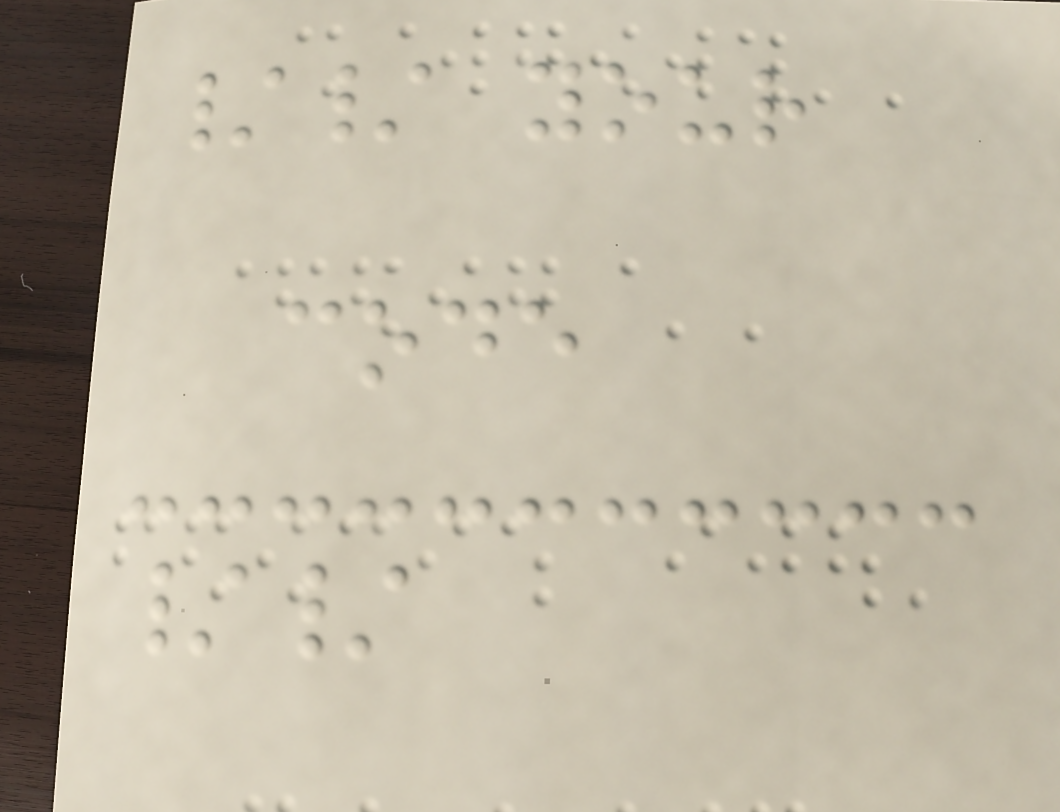// your
code
//
